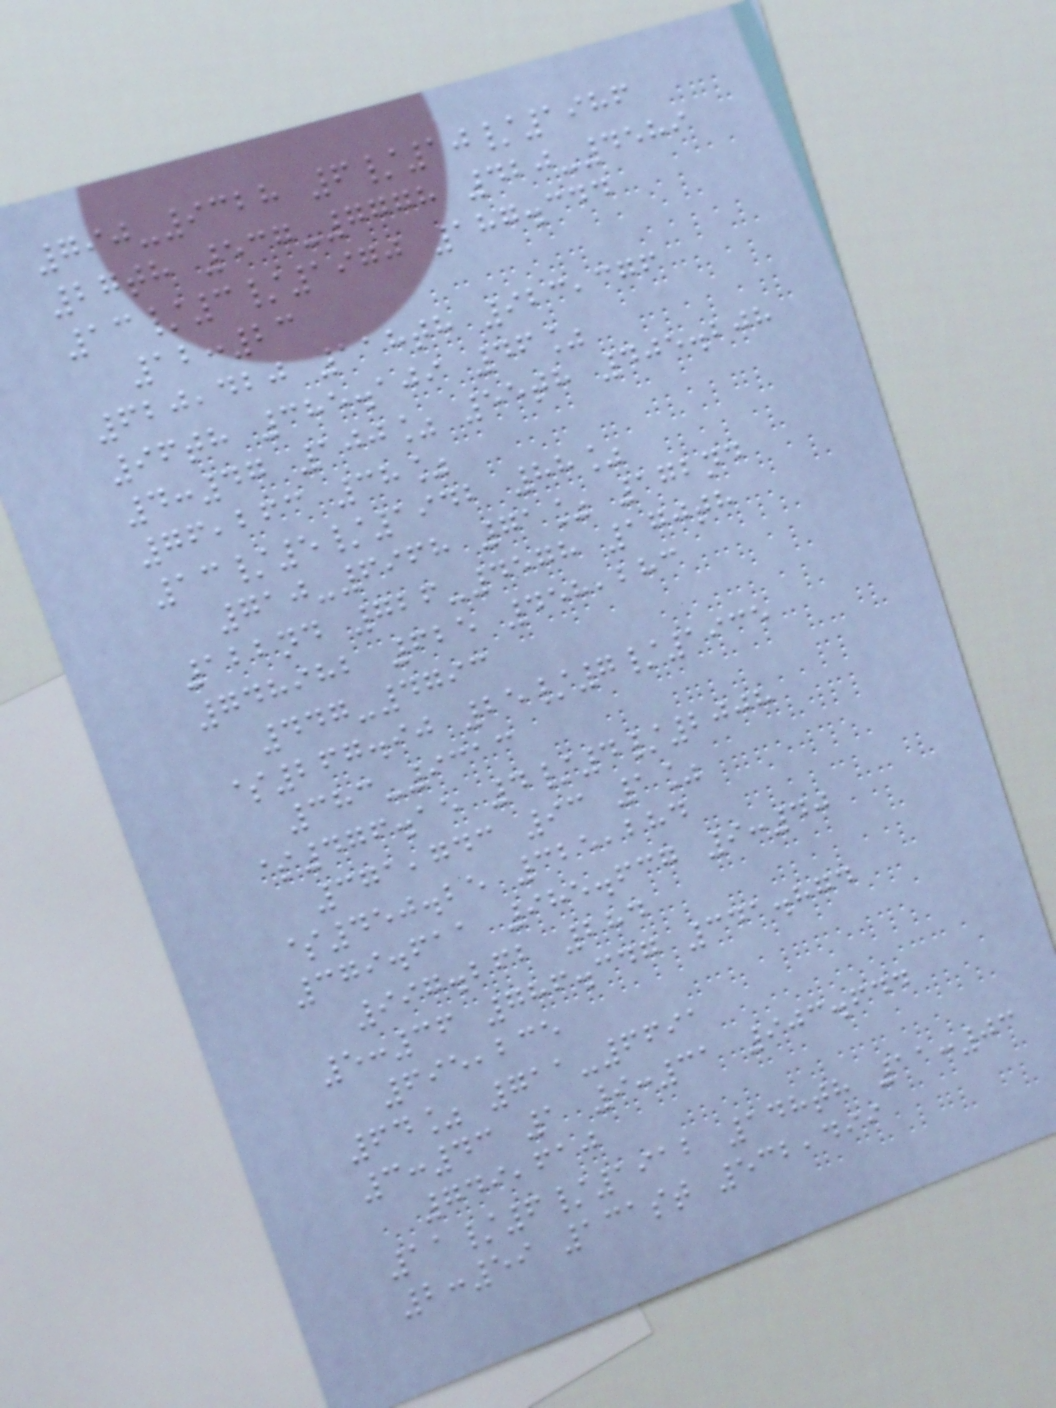790-9328 6/10/1986
27th 537-7778 420-4589
13/3/1970 187.344
12:23
620,420 118th 923,376
96th 385.109 46%
4:47 100% 55th 405.208
76,263 38%
13/5/1942 88%
710-6968 71% 172nd
122nd 726-4578 170th
748982 625 458,283
447-4793
$267.90 25/7/1935
383-9313
$476.15 4/4/2008
371,743 93 1%
$450.25 325,284
379.611 985.637 9:40
997.262 284
5:36 786.347 341.874
695,235
64% 711-6691
3:43 1 9:31 903.644
749,610
11/6/1912 148th 11:03
2:59 131st 532,499
